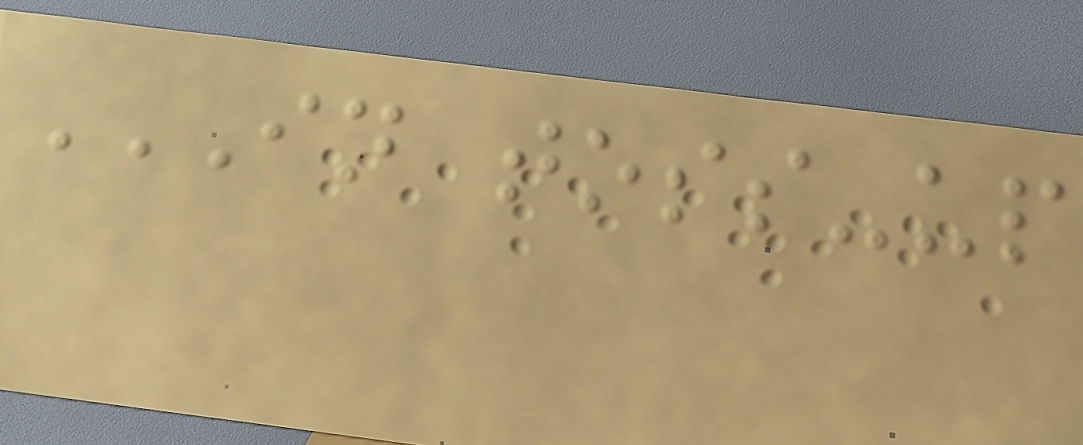IN TOSS-UP
